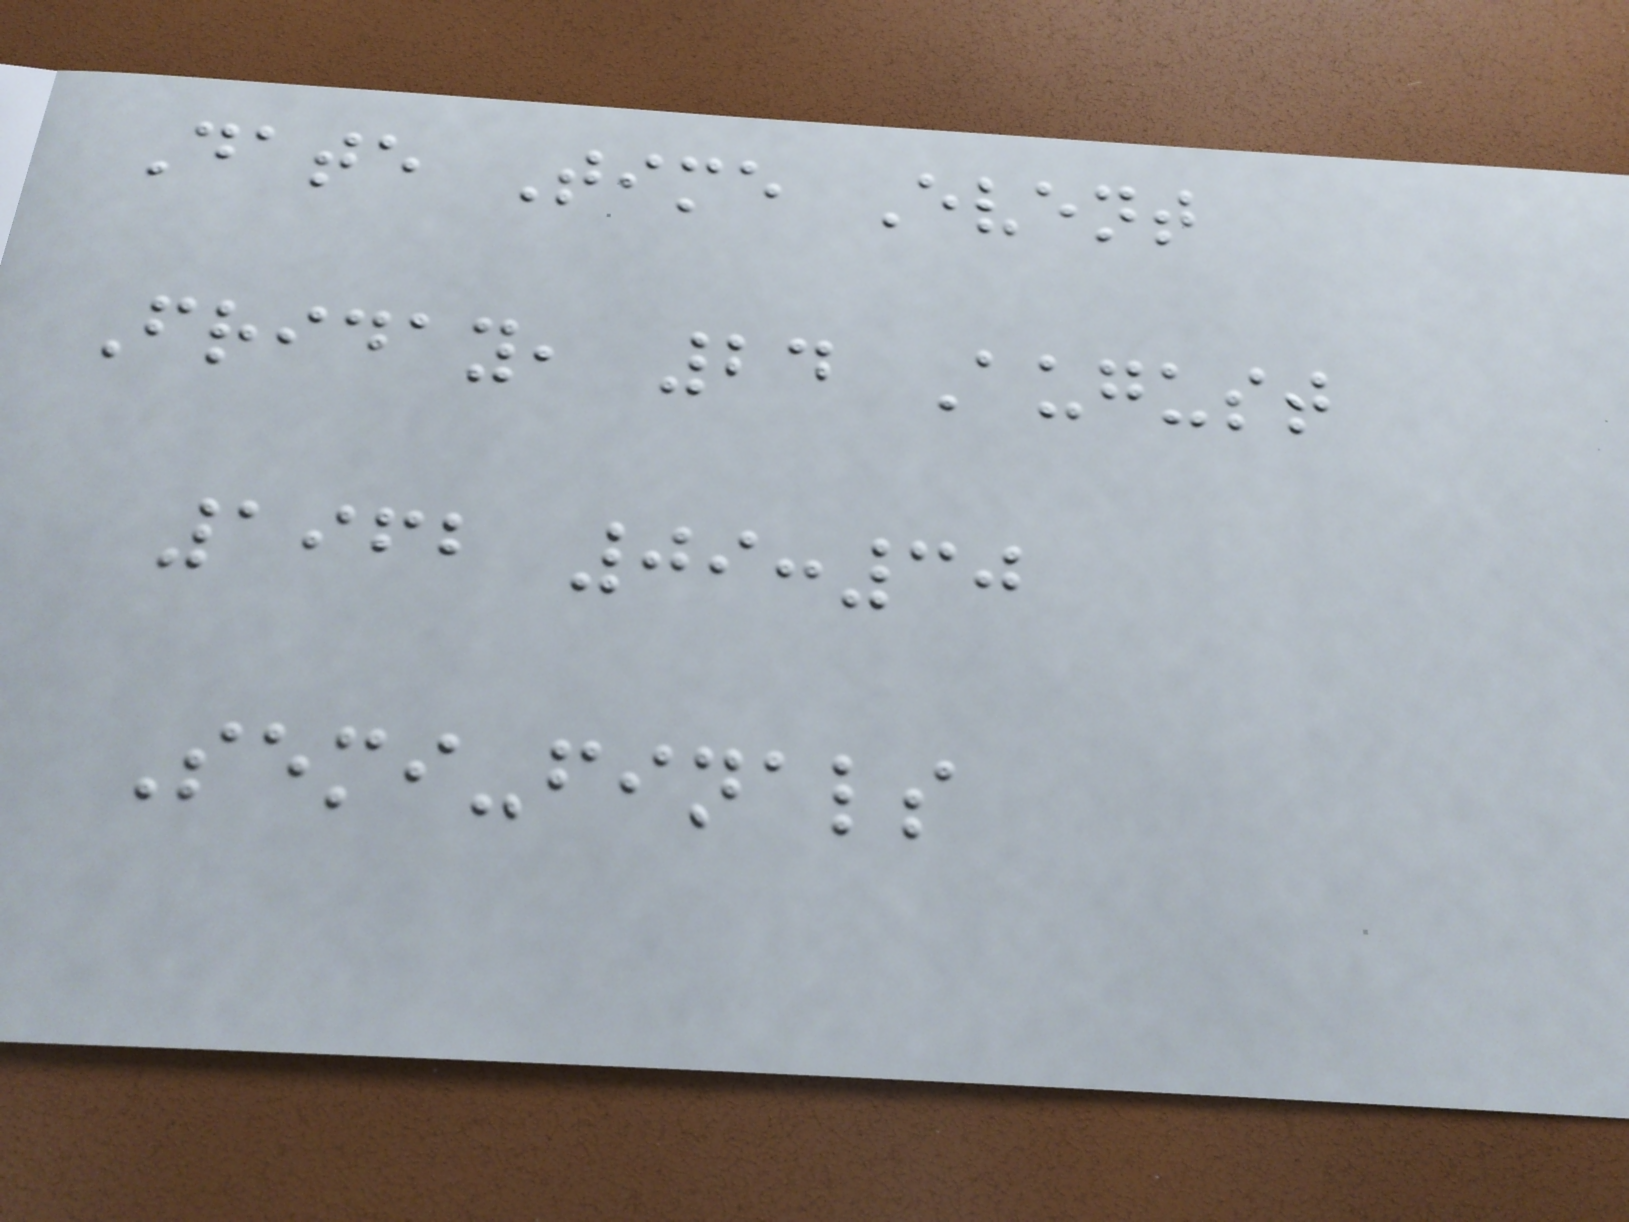Date Time Event
Friday, 24 August
1962 09:30
Semi-finals
